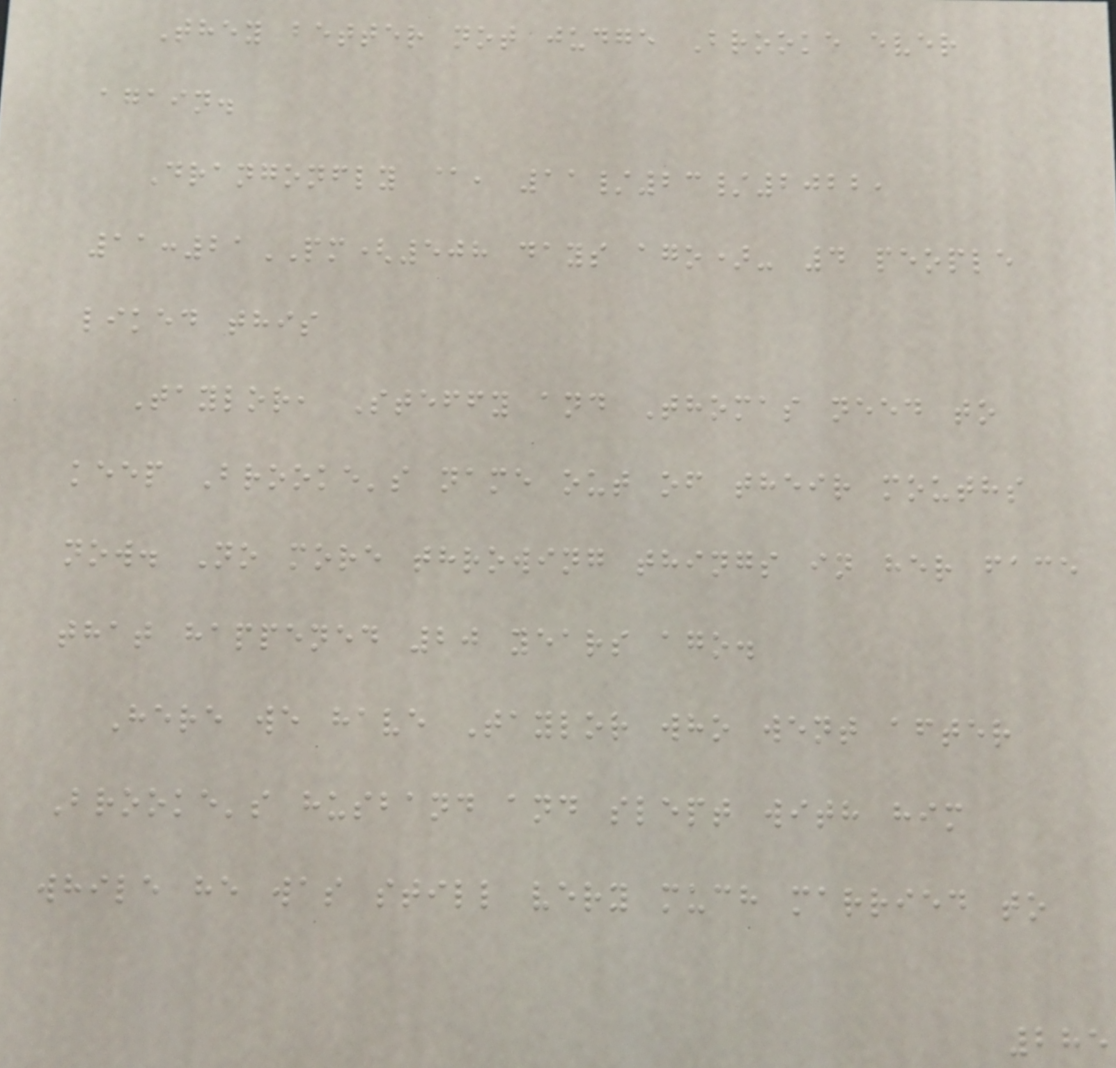They better not judge Brooke ever
again.
Drangonfly @, 11/23/2022,
11:21PM(508 days ago)- 4 people
liked this
Taylor, Steffy and Thomas need to
keep Brooke's name out of their mouths
now. No more throwing things in her face
that happened 20 years ago.
Here we have Taylor who went after
Brooke's husband and slept with him
while he was still very much married to
285
